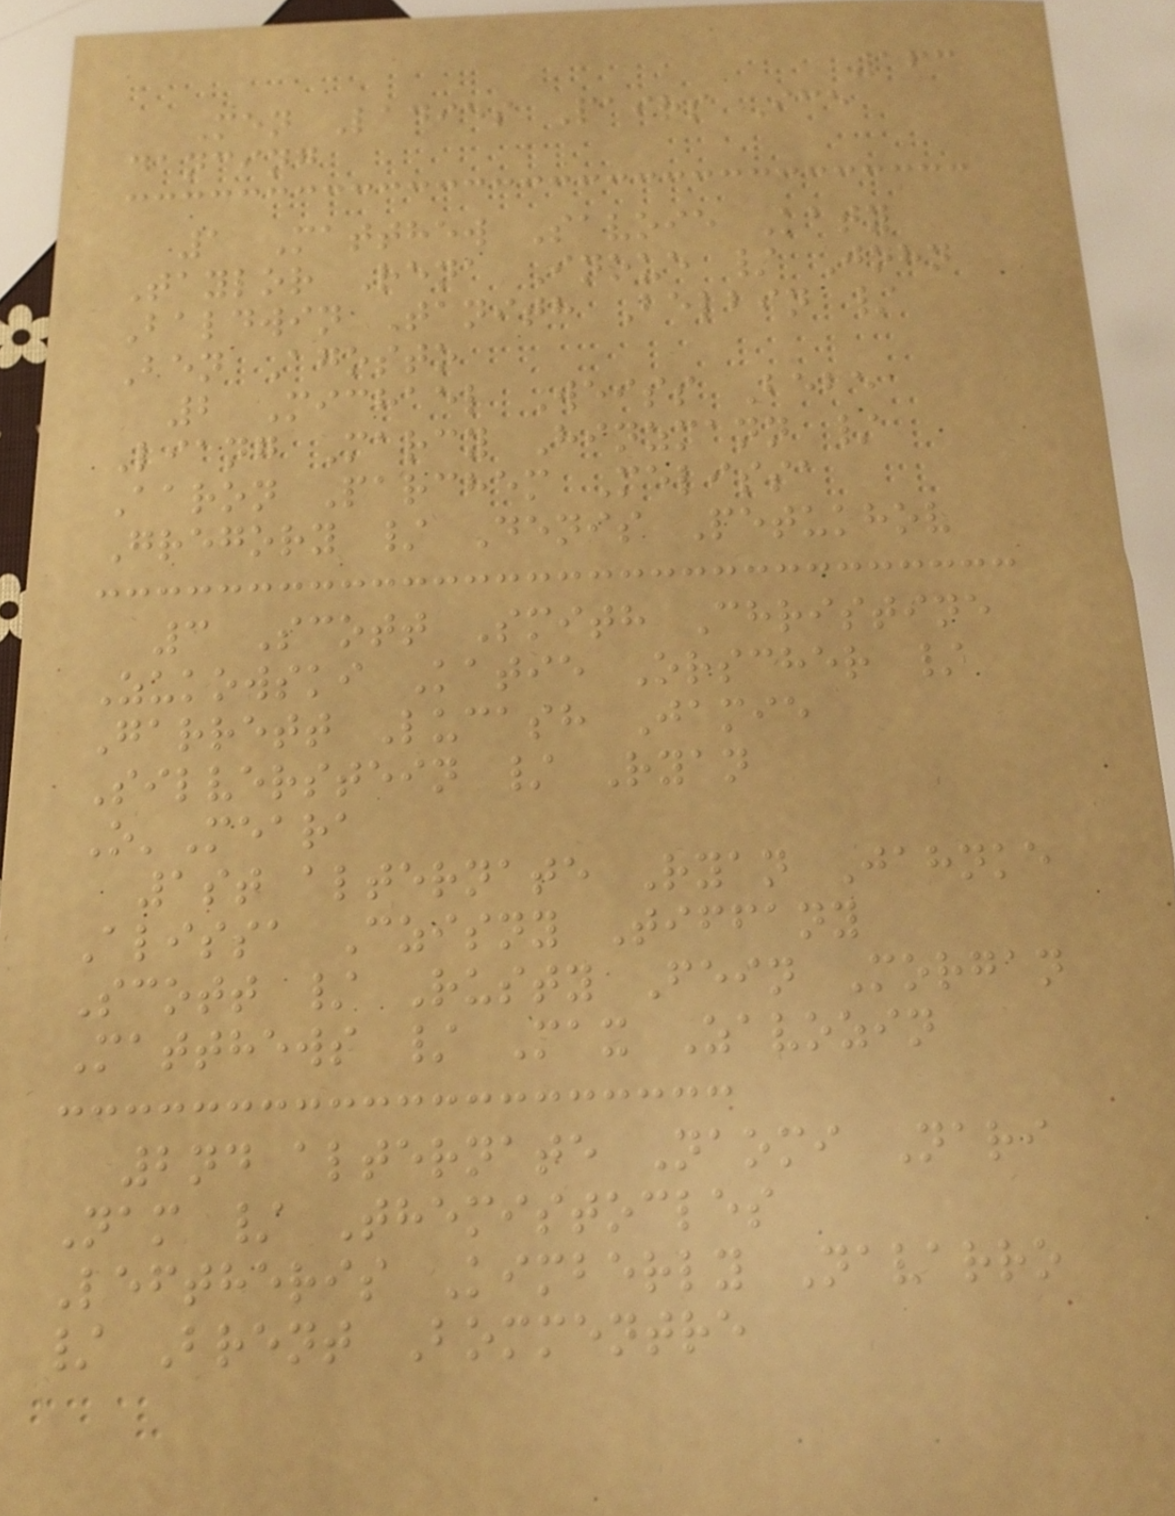163
Men Ladies Pairs Ice
dancing
1 Matthew Savoie Katy
Taylor Rena Inoue / John
Baldwin Tanith Belbin /
Ben Agosto
2 Michael Weiss Bebe
Liang Marcy Hinzmann /
Aaron Parchem Melissa
Gregory / Denis Petukhov
3 Scott Smith Christine
Zukowski Katie Orscher /
Garrett Lucash Jamie
Silverstein / Ryan
O'Meara
1st alternate Ryan Jahnke
Alissa Czisny Tiffany
Scott / Rusty Fein Morgan
Matthews / Max Zavozin
2nd alternate Naomi Nari
Nam / Themistocles
Leftheris Kimberly Navarro
/ Brent Bommentre
